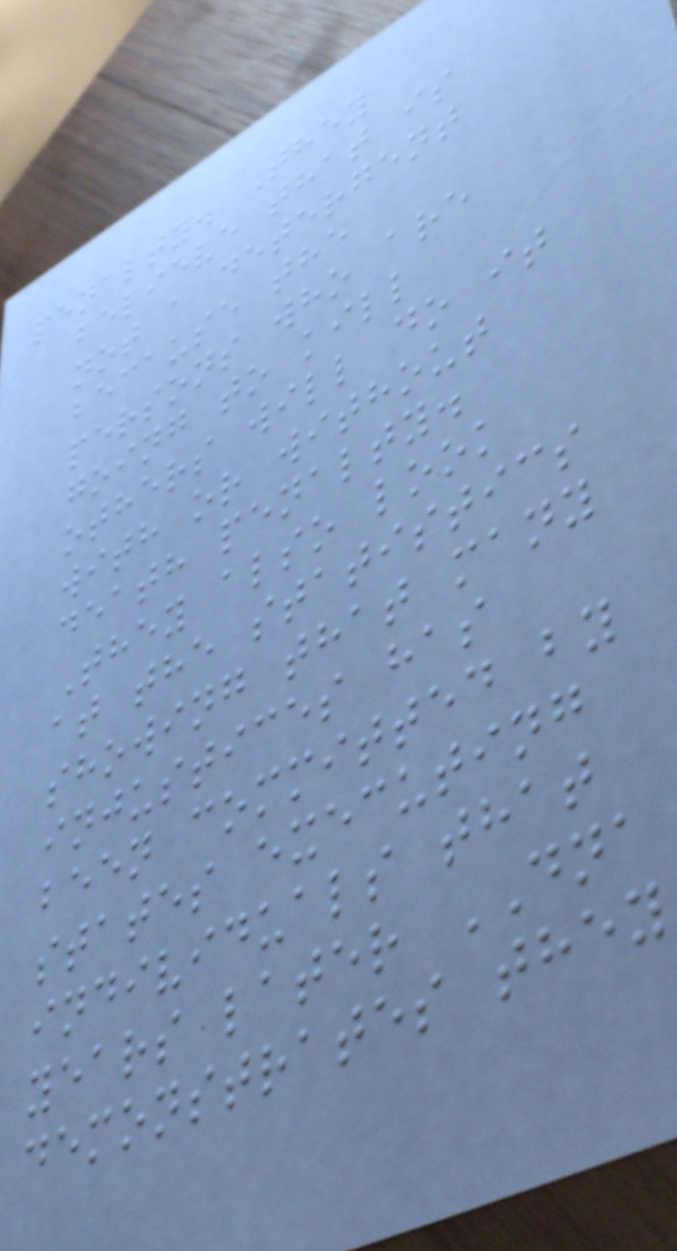penalty. They
believe that is
not a detergent
because the
persons who are
going to kill
others will do it
with or without
death penalty.
They also look
at the statistics
showing that many
injustices has
been committed by
states executing
individuals that
years later DNA
demonstrates they
